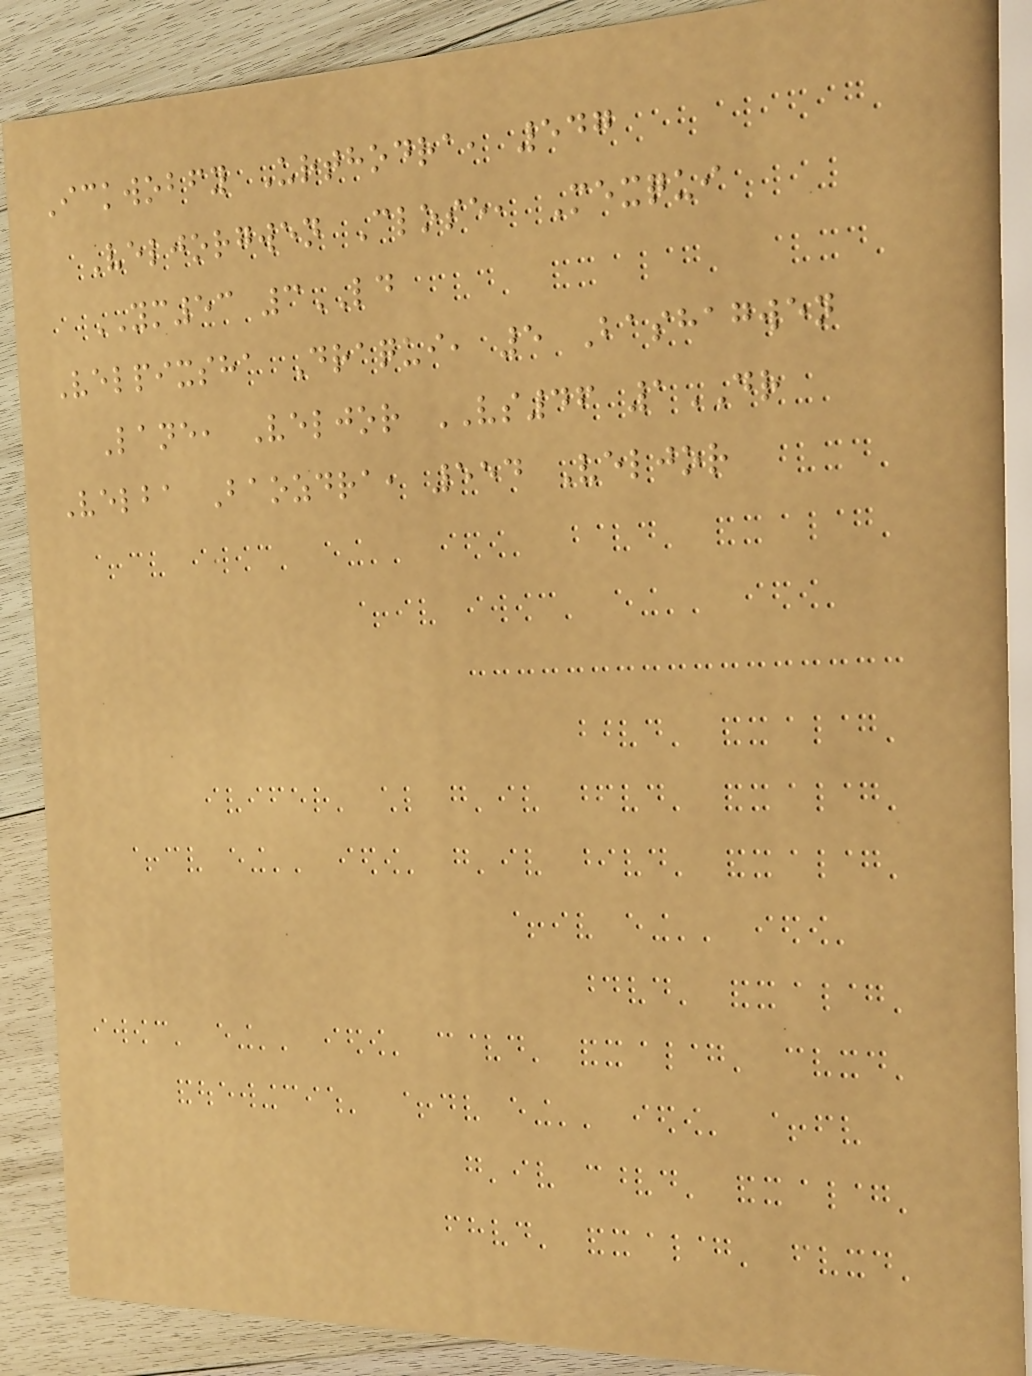Ickwobfy Urthodra, 547
Veljorgwen Close, Mexqui
YM53 3LD
Velpixsha Draqui, 5 Bashagwen
Lane, Veljor VS46 1DR
Velba Baozdra, 554 Veljor
